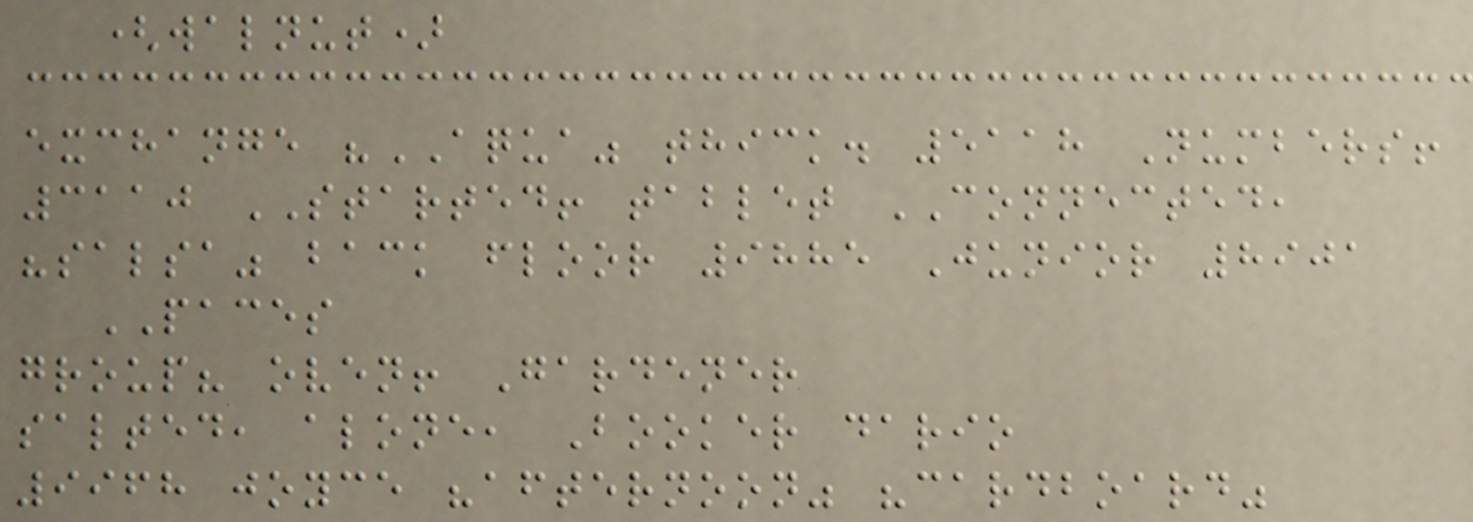(walnut)
exchange "AQUA" thick. 5118 Numbers!
3110 STARTED! tablet CONNECTED,
"salsa" back floor 9885 Junior 8901
PACES
group? oven! Gardener
salted, alone, Booker dario
9968 joyce "afternoon" "cardboard"
